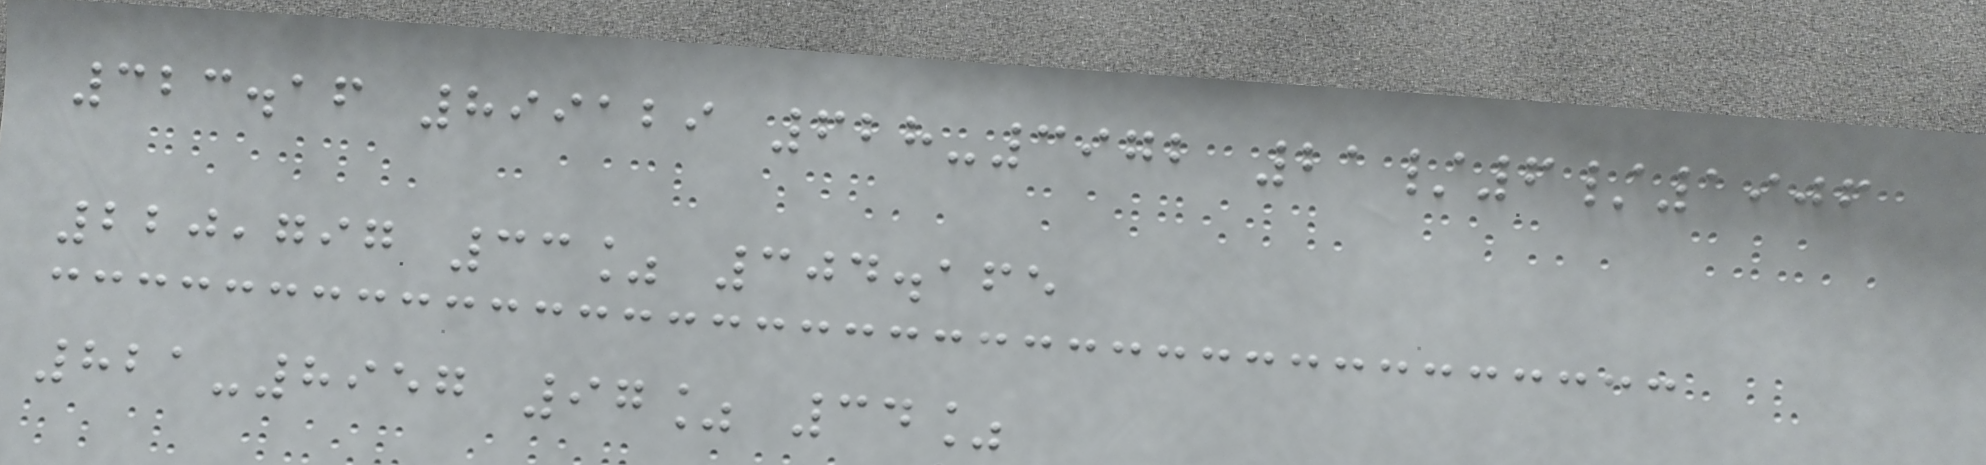323.16 899129 628-3972 21/6/1906
220,797 33% 304.165
821-8957 97% 34%
